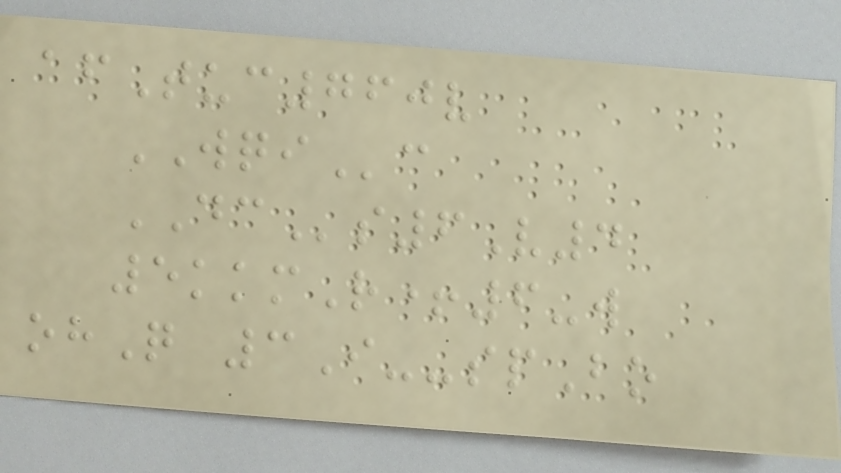afTuc760v
WQIc
DCs6V4
5kkmR+6-w
ohQ 3I--spBo
